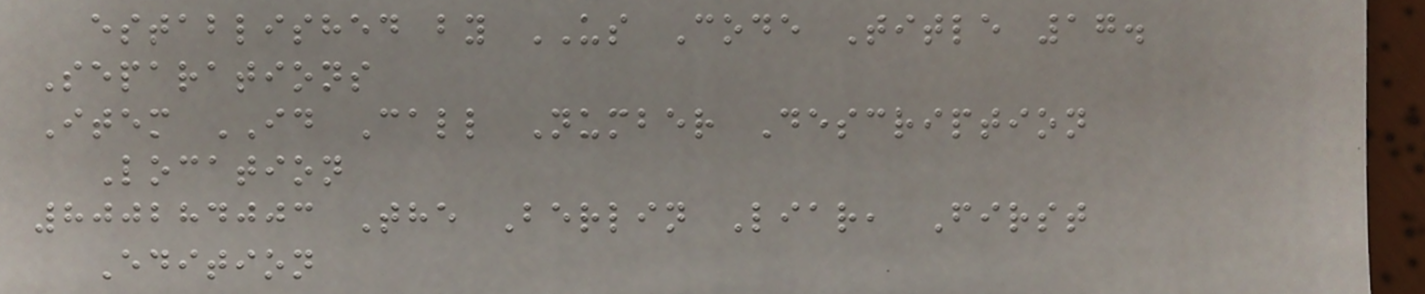established by US Code Title 17.
Separations
Item ID Call Number Description
Location
800284003 The Berlin Liar, First
Edition
